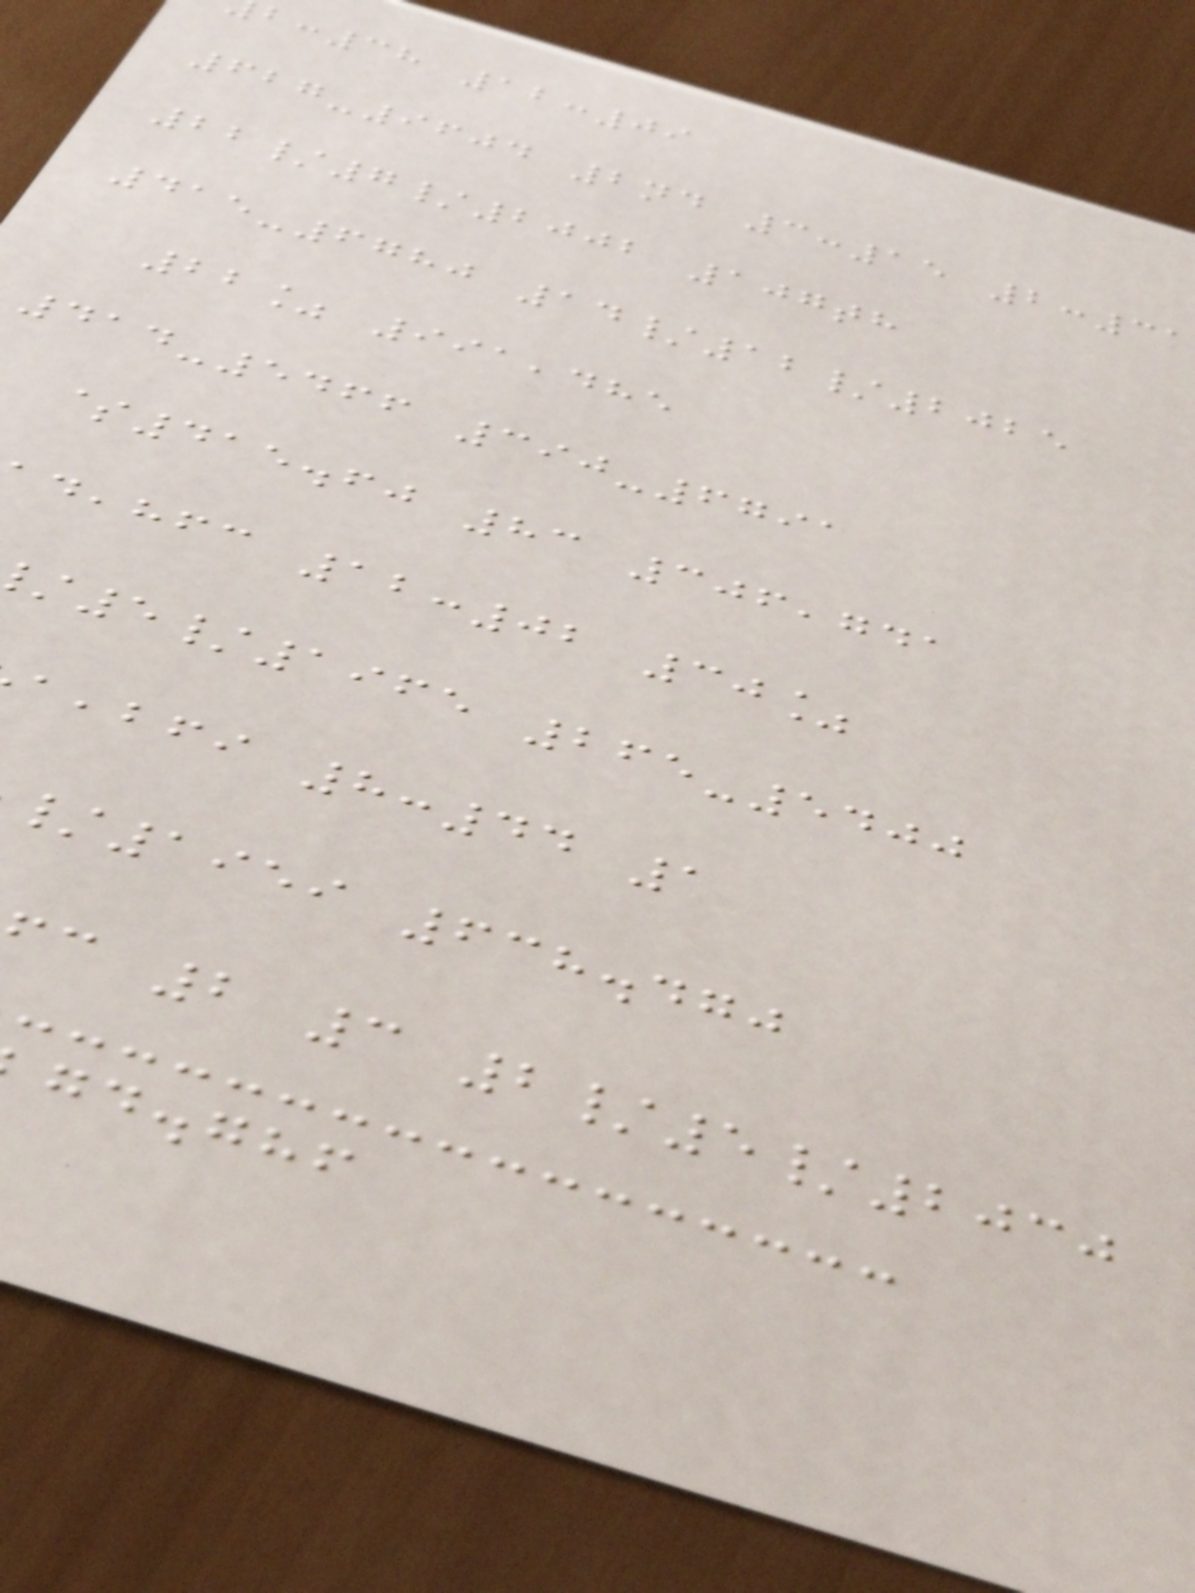:38 12:09
627-9604 2nd 3:15 2:31
22/7/2002 107th
415-6780 14/12/2025
22% 991,485
414-5466 390-6791
$415.60 83 306,741
,hfc 12:02 30%
5/1965 265-5400
,bfi 8:44 1
/1959 638.470
c 2 3 2/5/2030
gd.ghf
